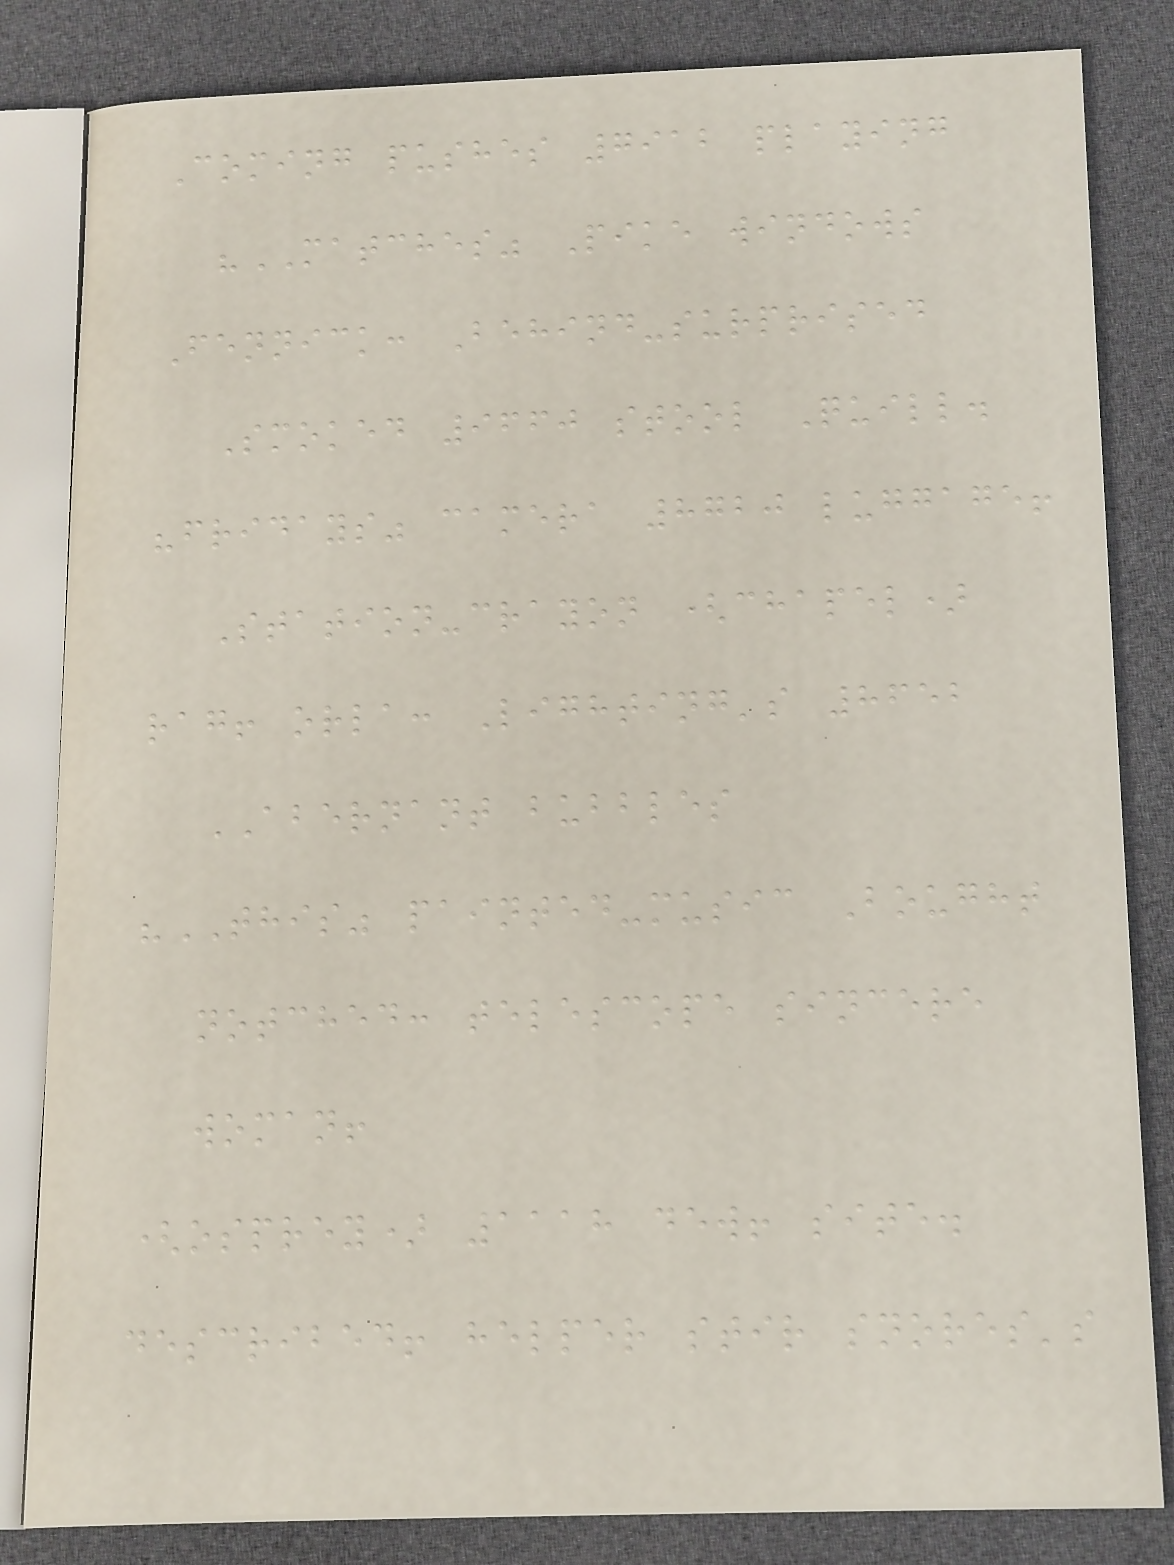Coming pushes 7912 playing
"MATCHES" Pike windows
Fennick: Behind-surprised
Smoked 9660 stool Quill.
"fridays" camera 8720 luggage!
Station-crayon (chapel)
rag! orla: Lighting's 8652
ABERNANT bubbles
"THIS" painted-music Bought
notched: telescope sincere
woman!
(osprey) 1118 dew! site.
described! helper stir snores's
